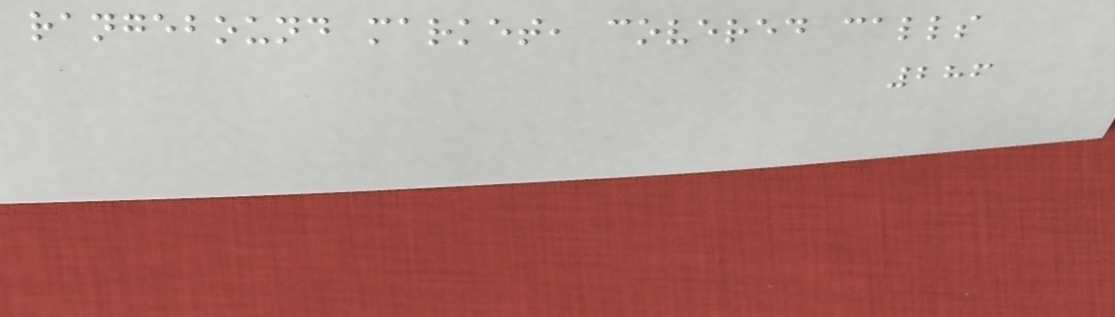rangebound market, covered calls
286
